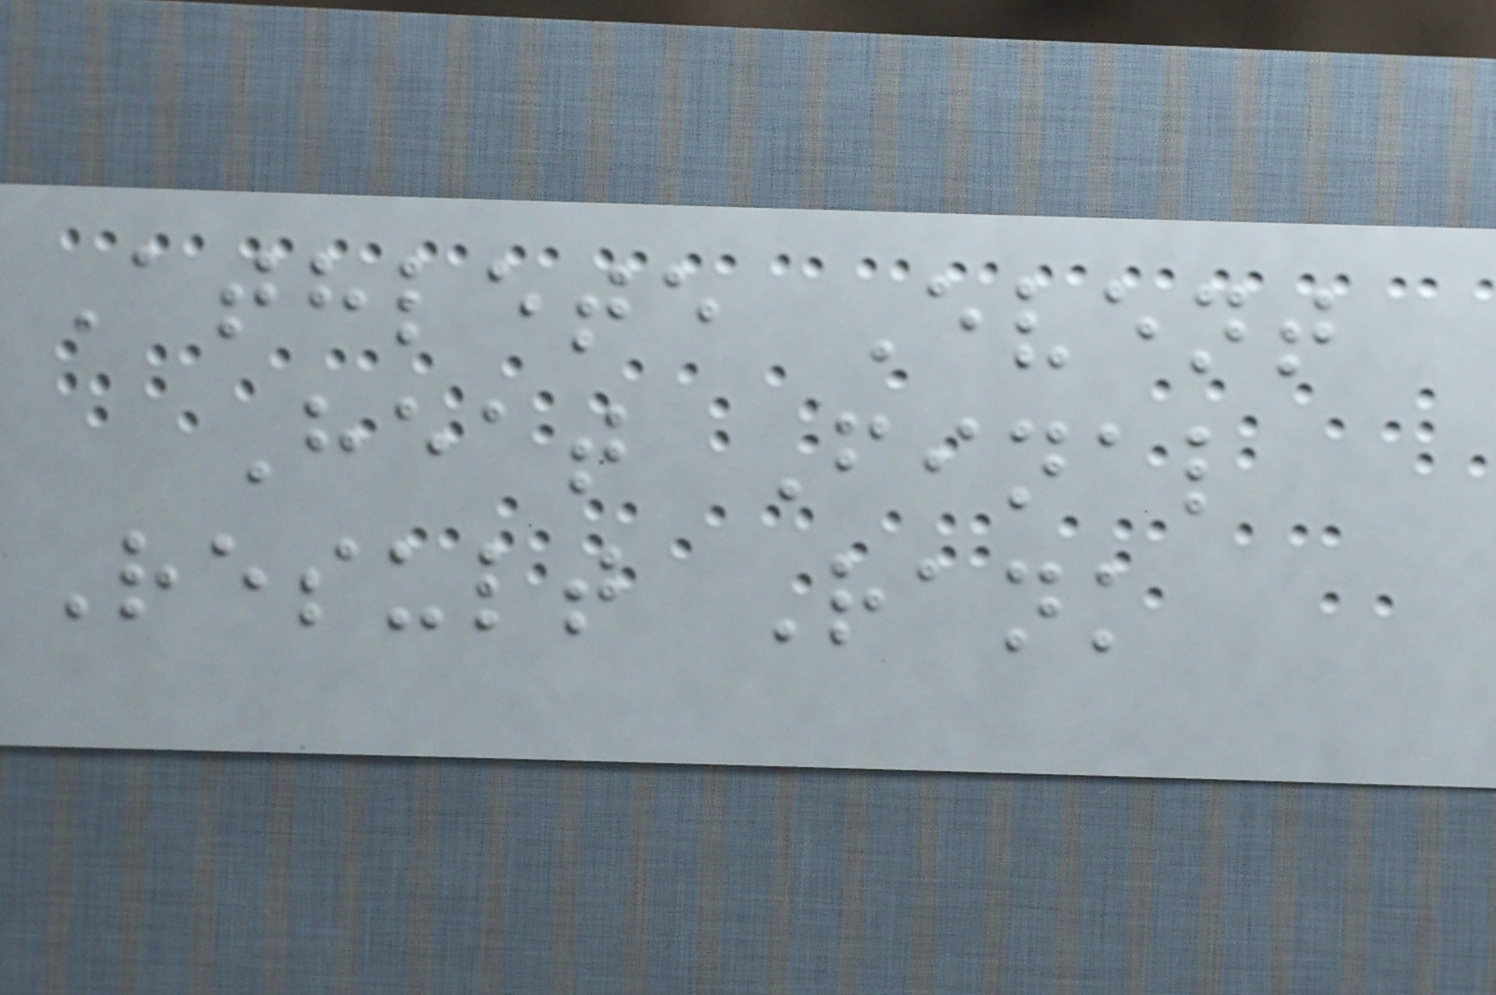Athlete Event
Heat Final
Result Rank
